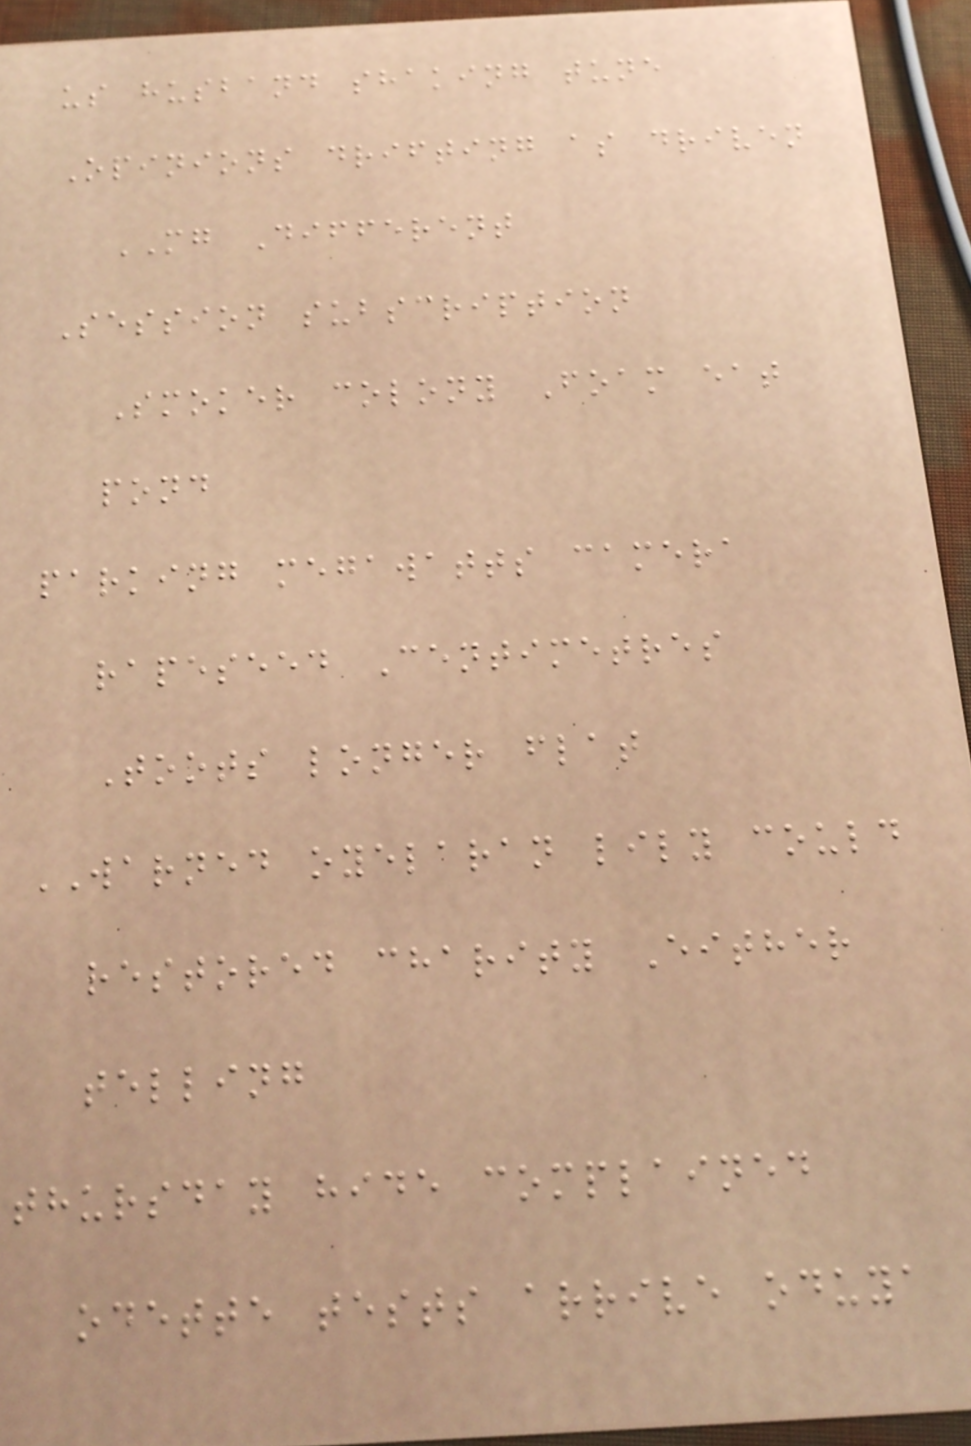us husband shaking tune
Opinions drifting as driven
MG Different
Session subscription
Smoker colony Foam eat
pond
parking megawatts camera
rapeseed Centimetres
Toots longer flat
WARNED oyelaran lily could
restored charity Either
telling
thursday hide complained
odette tests arrive oduya
